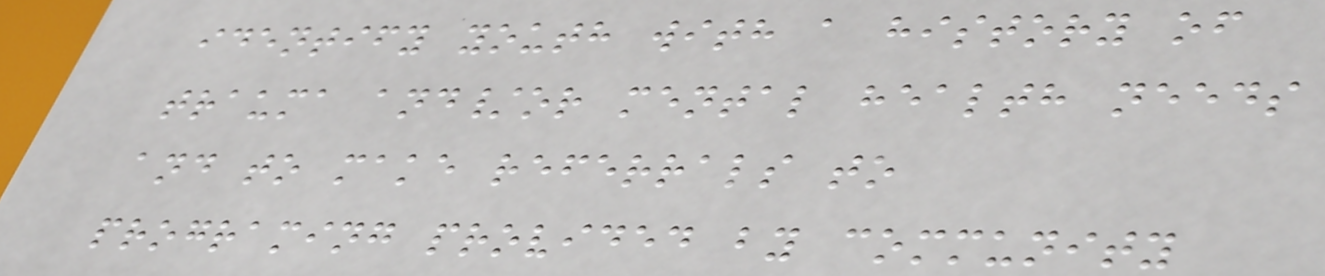identify youth with a history of
trauma and/or mental health needs
and to make referrals to
programing provided by community
